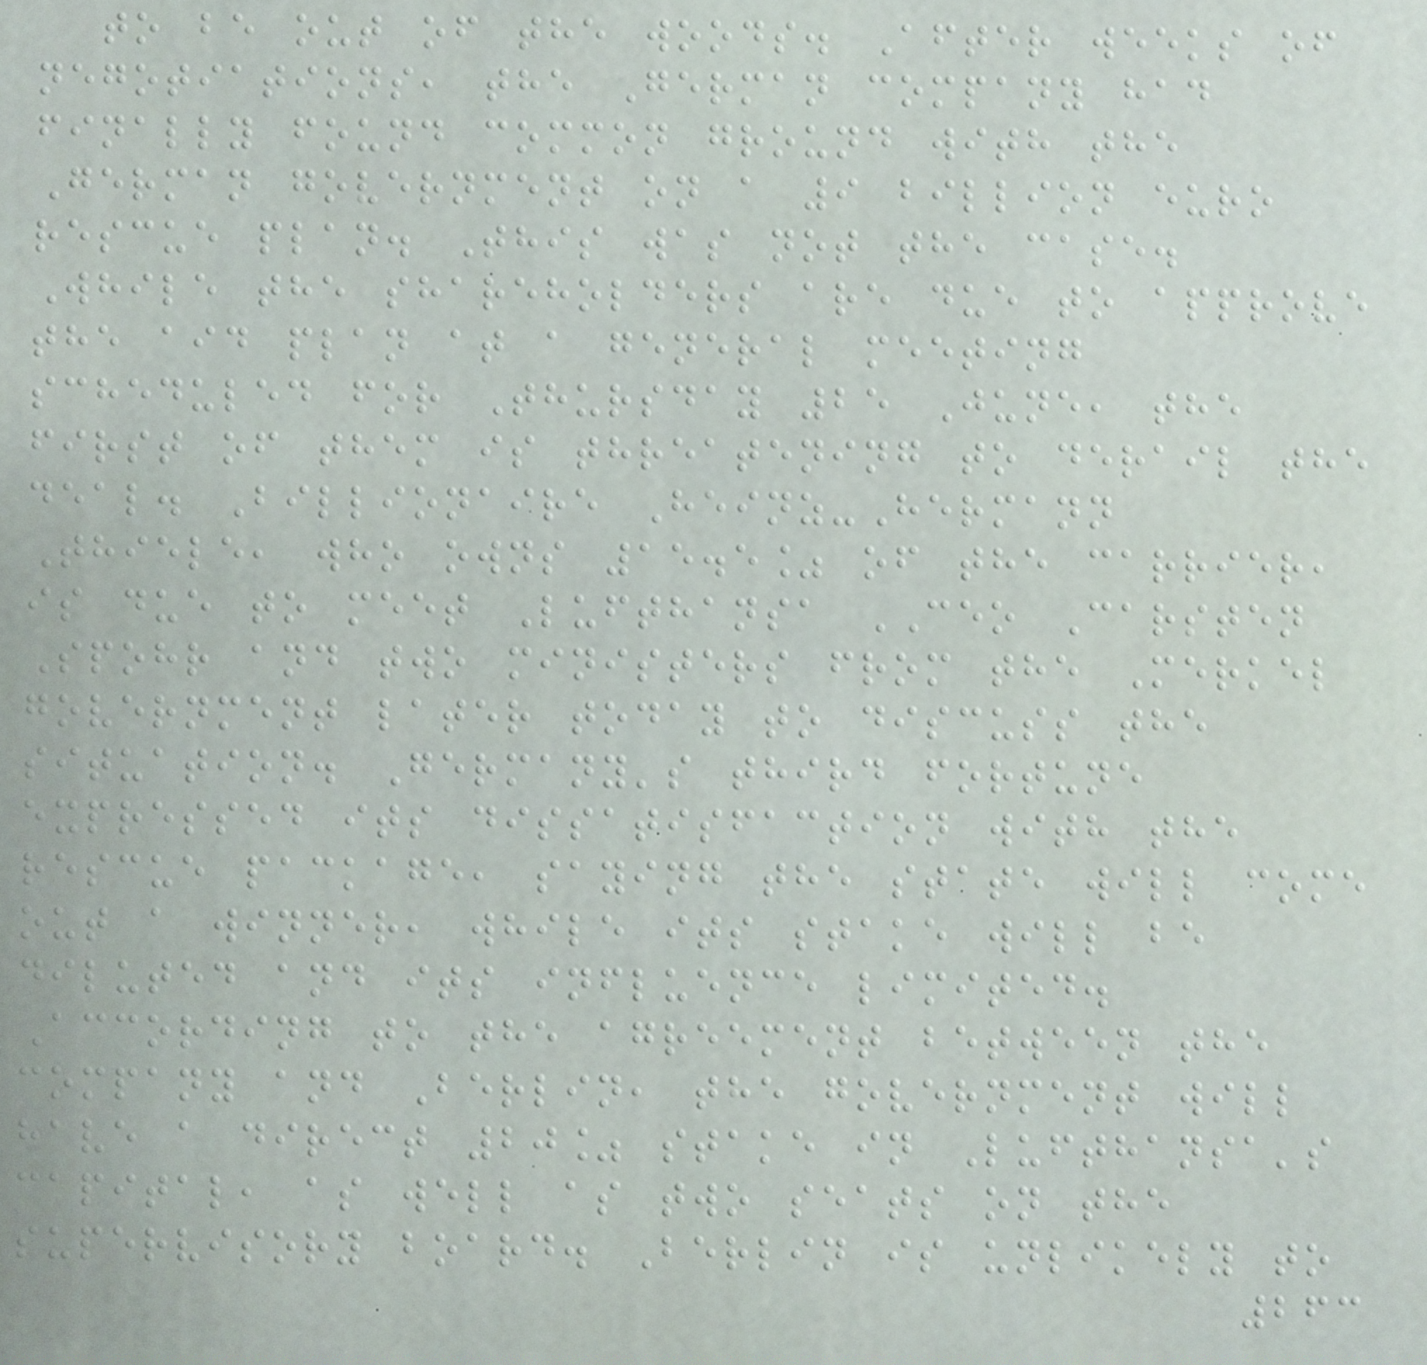to be out of the woods. After weeks of
negotiations, the German company had
finally found common ground with the
German government on a 9 billion euro
rescue plan. This was not the case.
While the shareholders are due to approve
the aid plan at a general meeting
scheduled for Thursday 25 June, the
first of them is threatening to derail the
deal. Billionaire Heinz-Hermann
Thiele, who owns 15.5% of the carrier,
is due to meet Lufthansa CEO Carsten
Spohr and two ministers from the Merkel
government later today to discuss the
situation. Germany's third fortune
expressed its dissatisfaction with the
rescue package, saying the state will come
out a winner, while its stake will be
diluted and its influence limited.
According to the agreement between the
company and Berlin, the government will
have a direct 20% stake in Lufthansa's
capital, as well as two seats on the
supervisory board. Berlin is unlikely to
263
